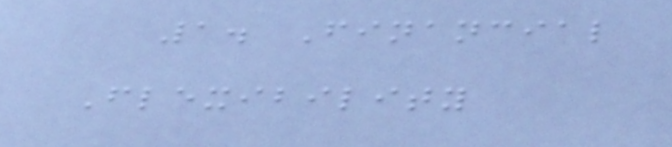1. Financial
Flexibility
